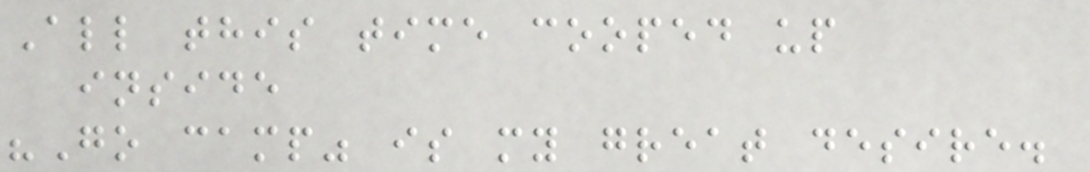All this time cooped up
inside
"Go camp" is my great desire.
